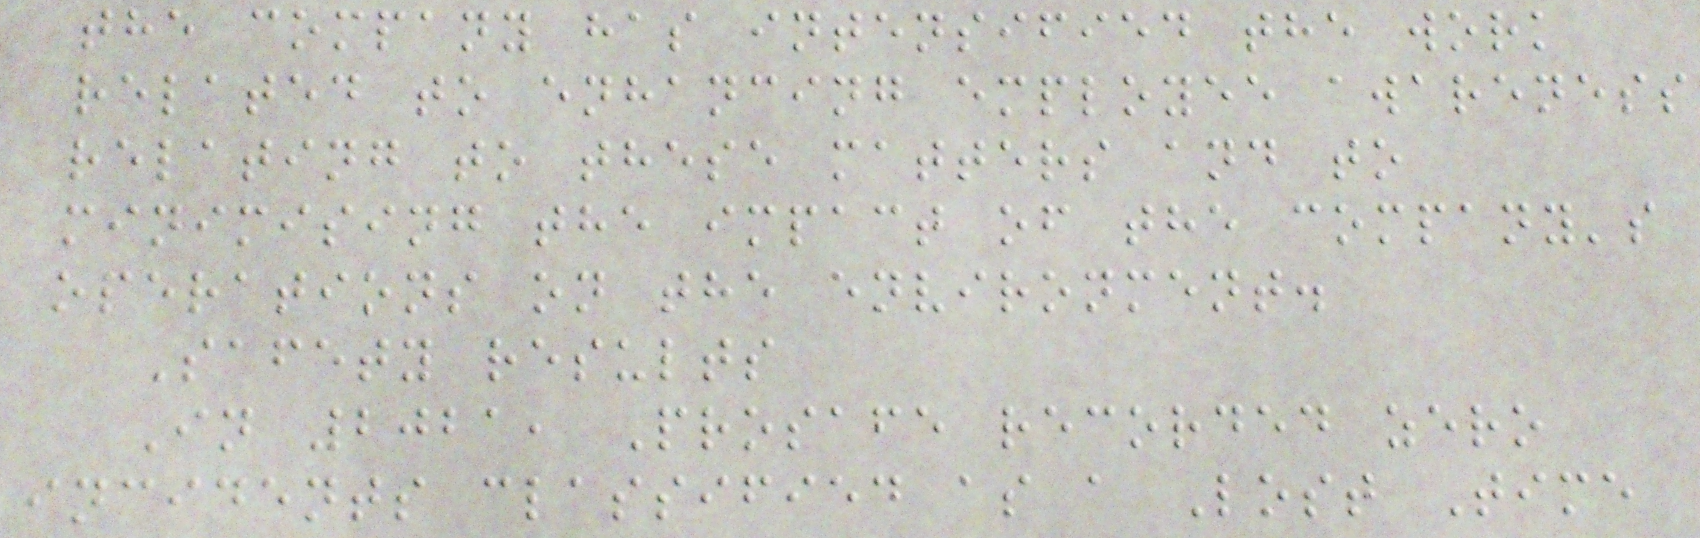the company has intensified the work
related to enhancing employee awareness
relating to these matters and to
minimising the impact of the company's
operations on the environment.
Safety results
In 2021, Prosafe recorded zero
incidents classified as a Lost Time
